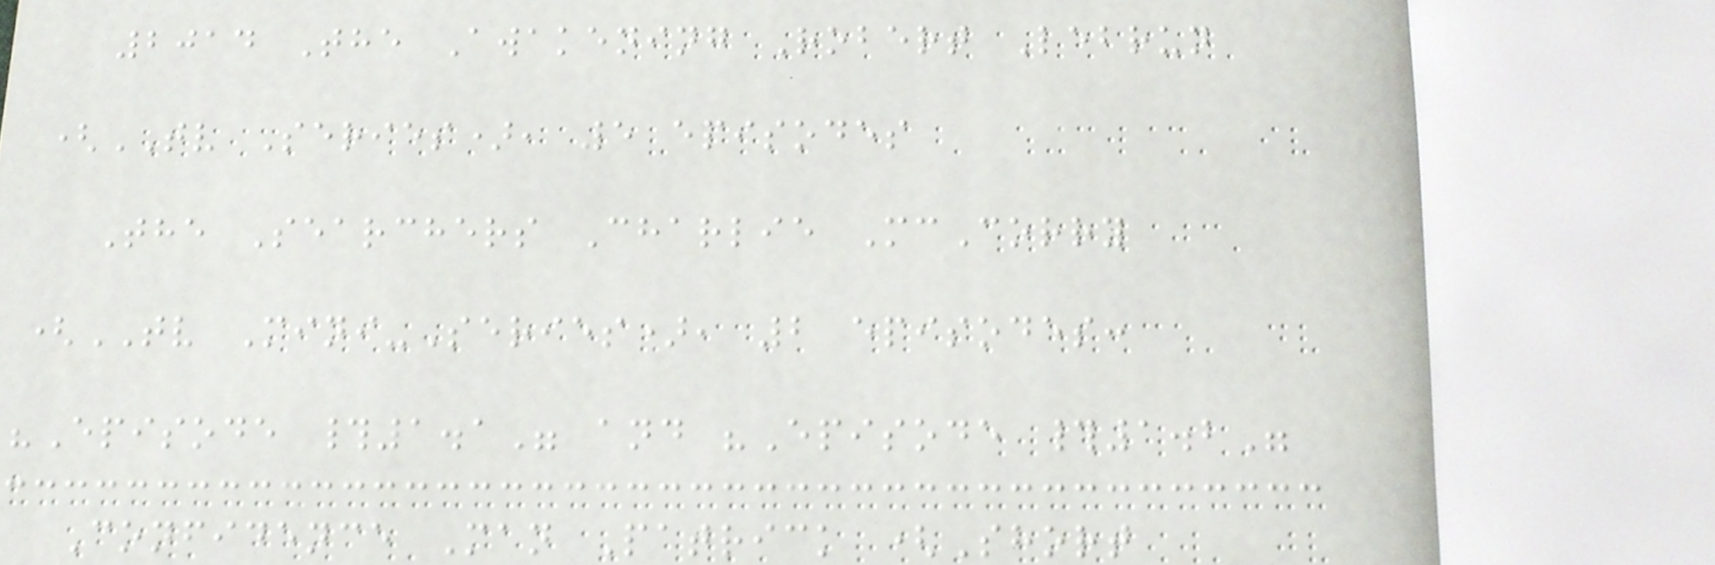2014 The Awakening Robert Lebrun
(TV Series), 5 episodes
The Searchers Charlie McCorry
(TV Mini-Series), 2 episodes:
"Episode #1.1" and "Episode #1.2"
Confidence Man Patrick (Short
